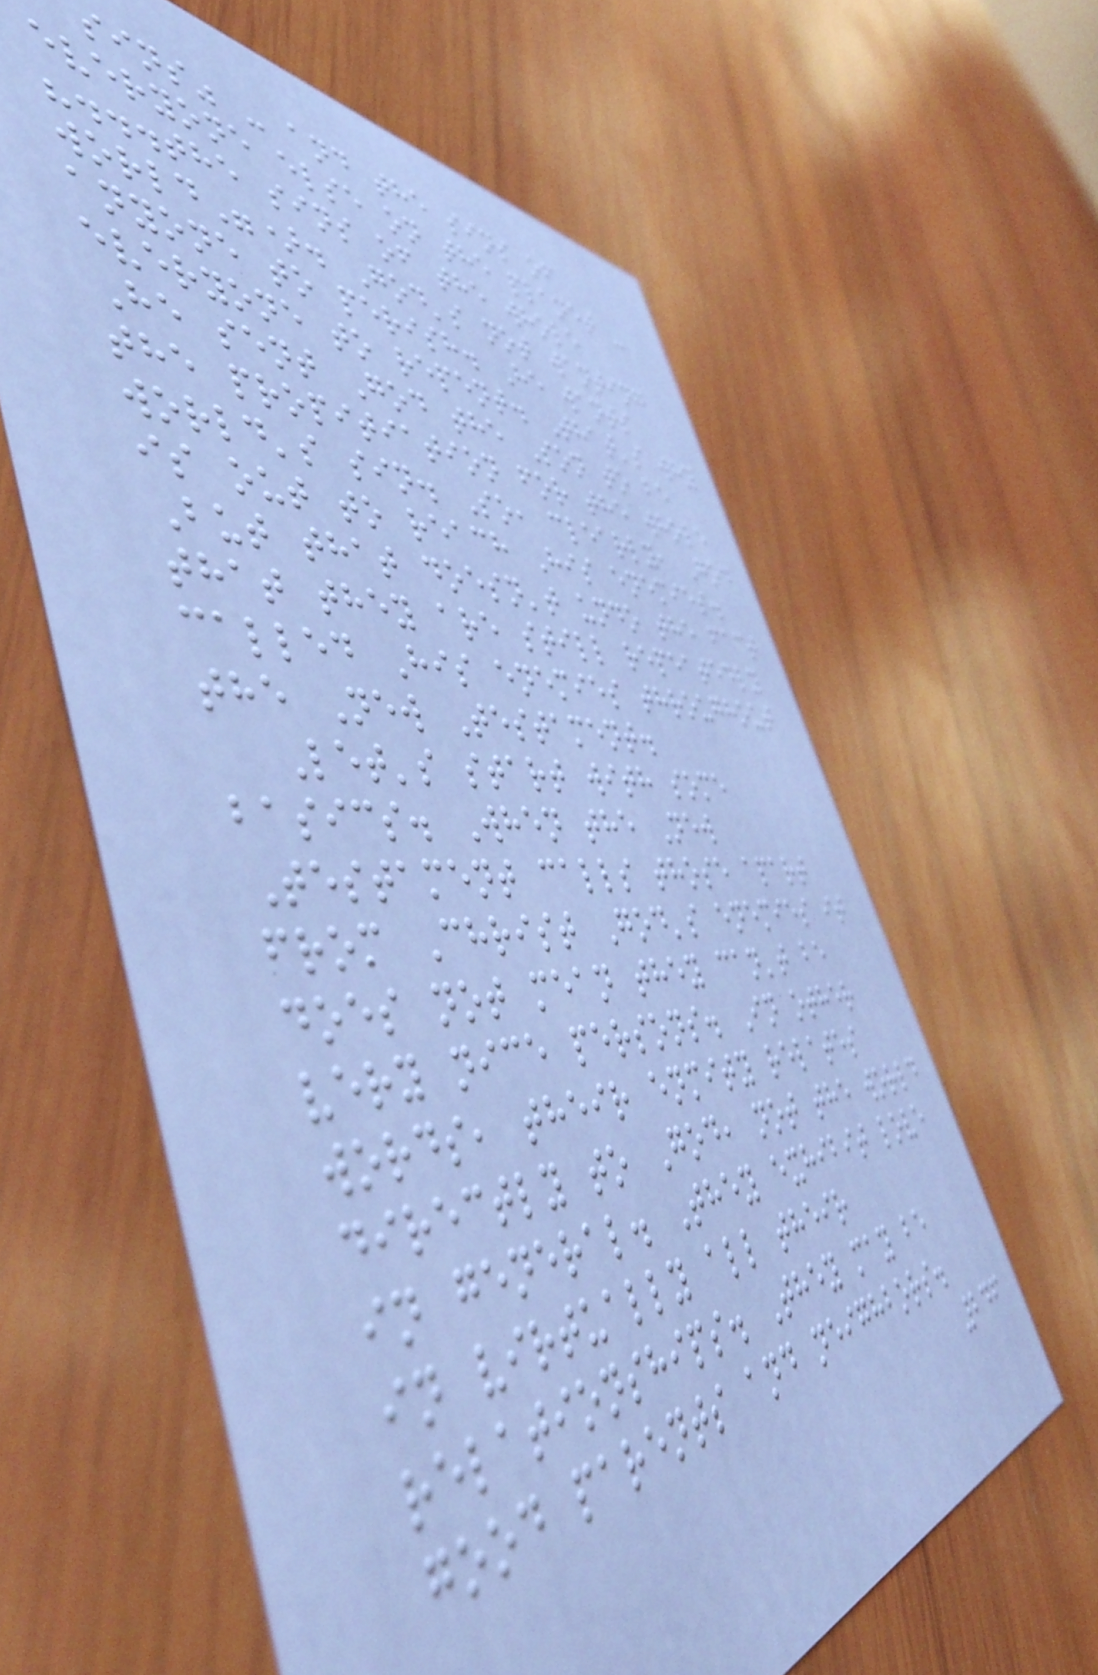sins" - and the sins of
everyone else on the planet -
"...the sins of the whole
world"). God's not wanting
anyone to perish. He wants
everyone to repent. That's why
He sent God the Son to be
the propitiation for the whole
world's sin. So, clearly, God
is out to reach His enemies.
But that doesn't undo the fact
that they are still repeatedly
called His enemies throughout
the New Testament.
Let's start with some
basics. When the New
Testament calls those apart
from Christ God's enemies it
does not mean they can't be
very nice persons. In other
words, their enmity relates
directly to God, not the world
in general. They exhibit love
in virtually all their
relationships. They may be
good parents and neighbors.
246
